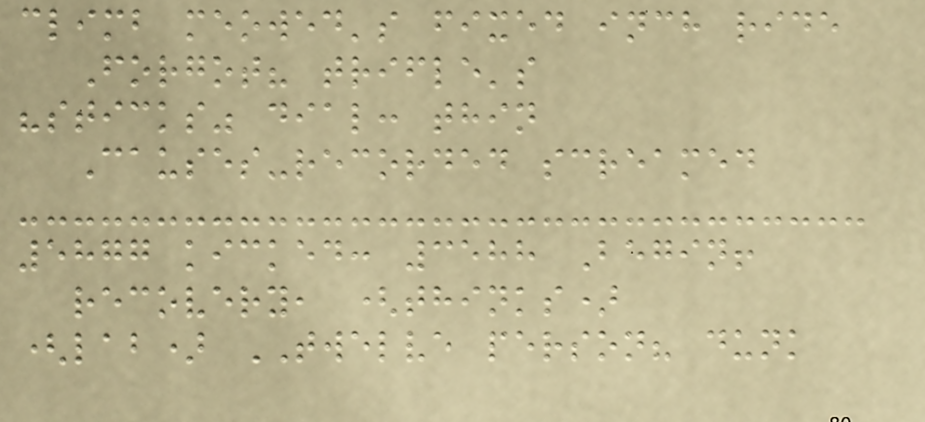climb meowed's fixed inch ride
Forgot? trifle's
"sticks" dial: thin
Causes-recorded screamed
5877 kicked: 3588 Begin!
recovery, (thinks)
(lab) TWELVE person? dunk
